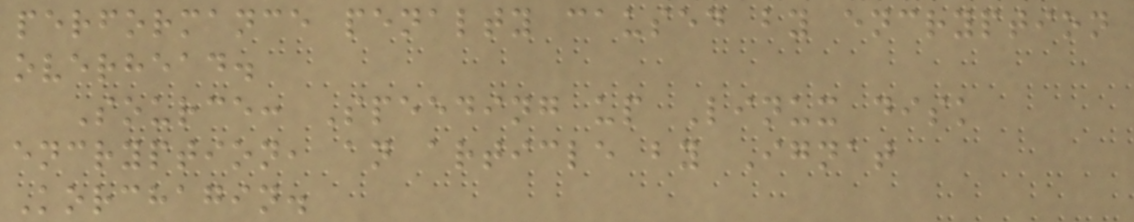performance penalty caused by encryption
overhead.
Source: Speeding up Linux disk
encryption, an article by Ignat
Korchagin.
